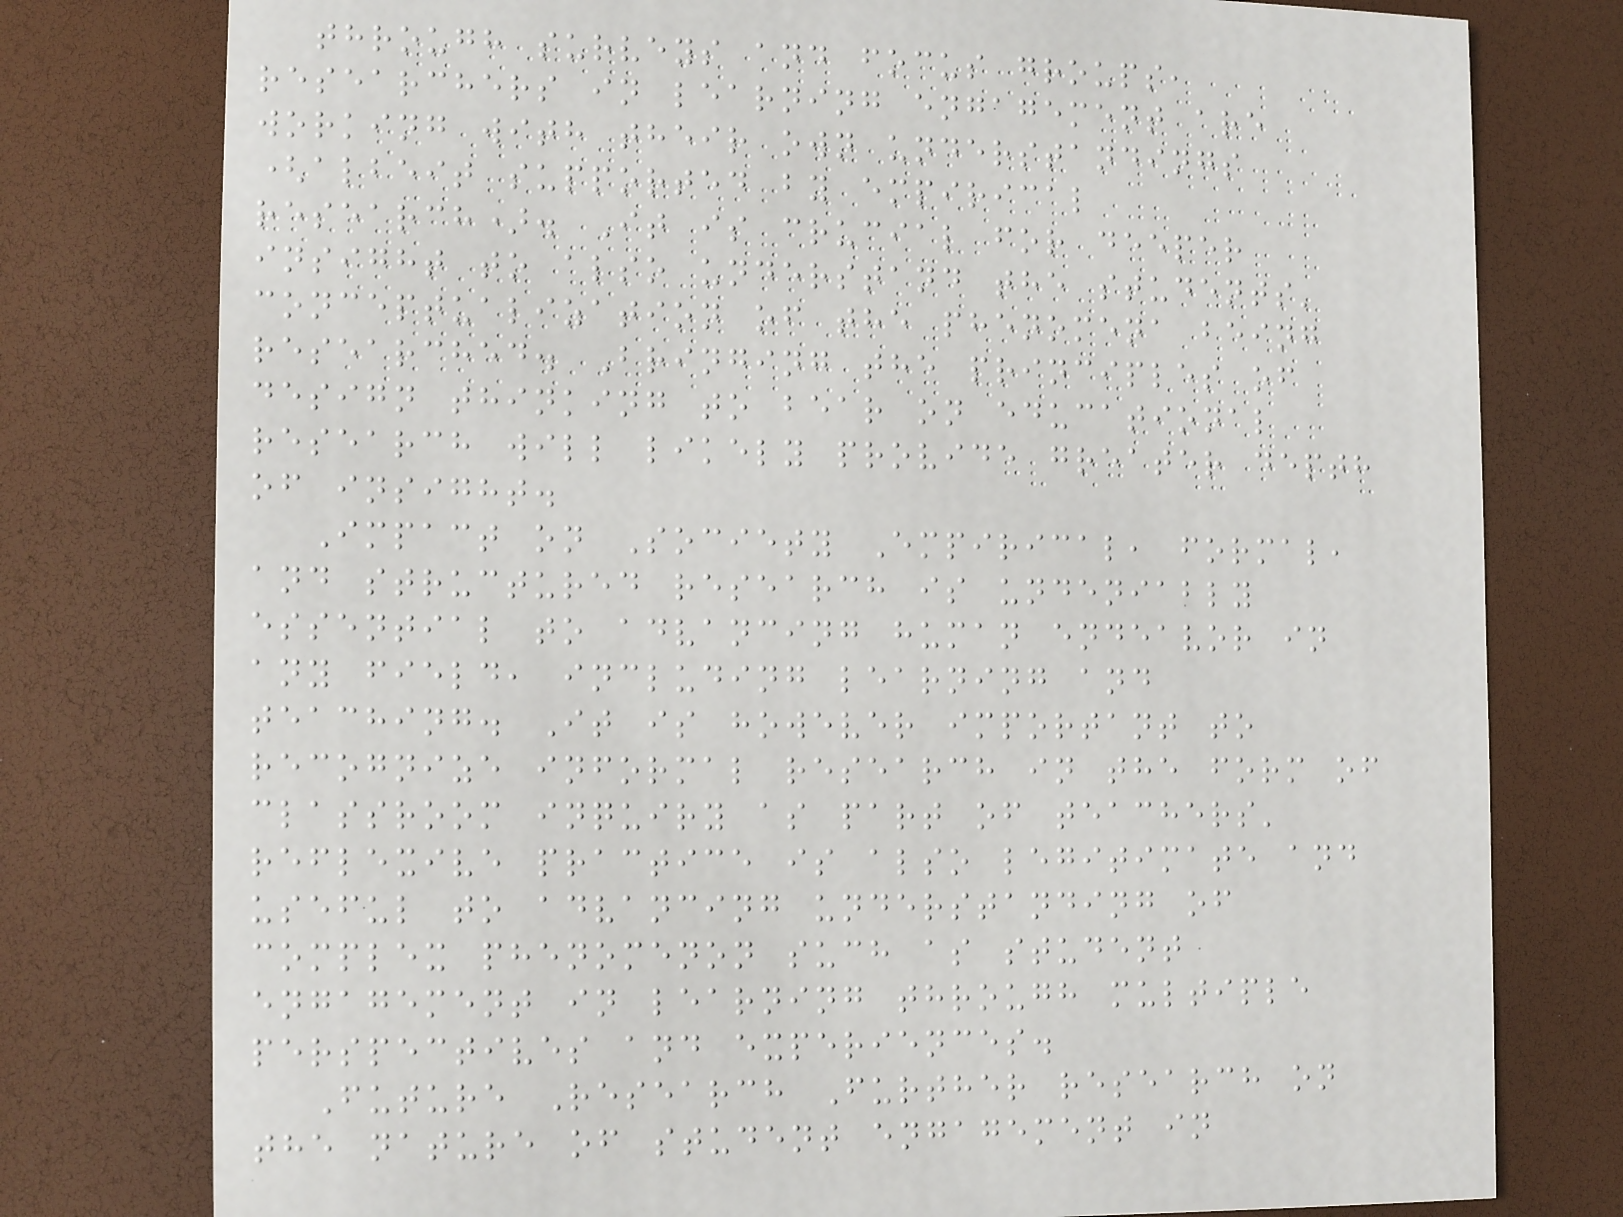through surveys and focus groups,
researchers in learning engagement are
working with their own understandings
(albeit supported by empirical
research). It is crucial for deeper
insight to also understand the students'
conceptualization of the phenomena being
researched. Bringing the principles of
design thinking to bear on educational
research will likely provide greater depth
of insight.
Impact on Society Empirical, formal,
and structured research is undeniably
essential to advancing human endeavor in
any field, including learning and
teaching. It is however important to
recognize informal research in the form of
classroom inquiry as part of teachers'
reflexive practice is also legitimate and
useful to advancing understanding of
complex phenomenon such as student
engagement in learning through multiple
perspectives and experiences.
Future Research Further research on
the nature of student engagement in
